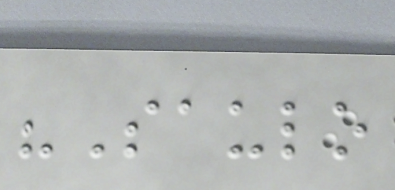"Saulo
